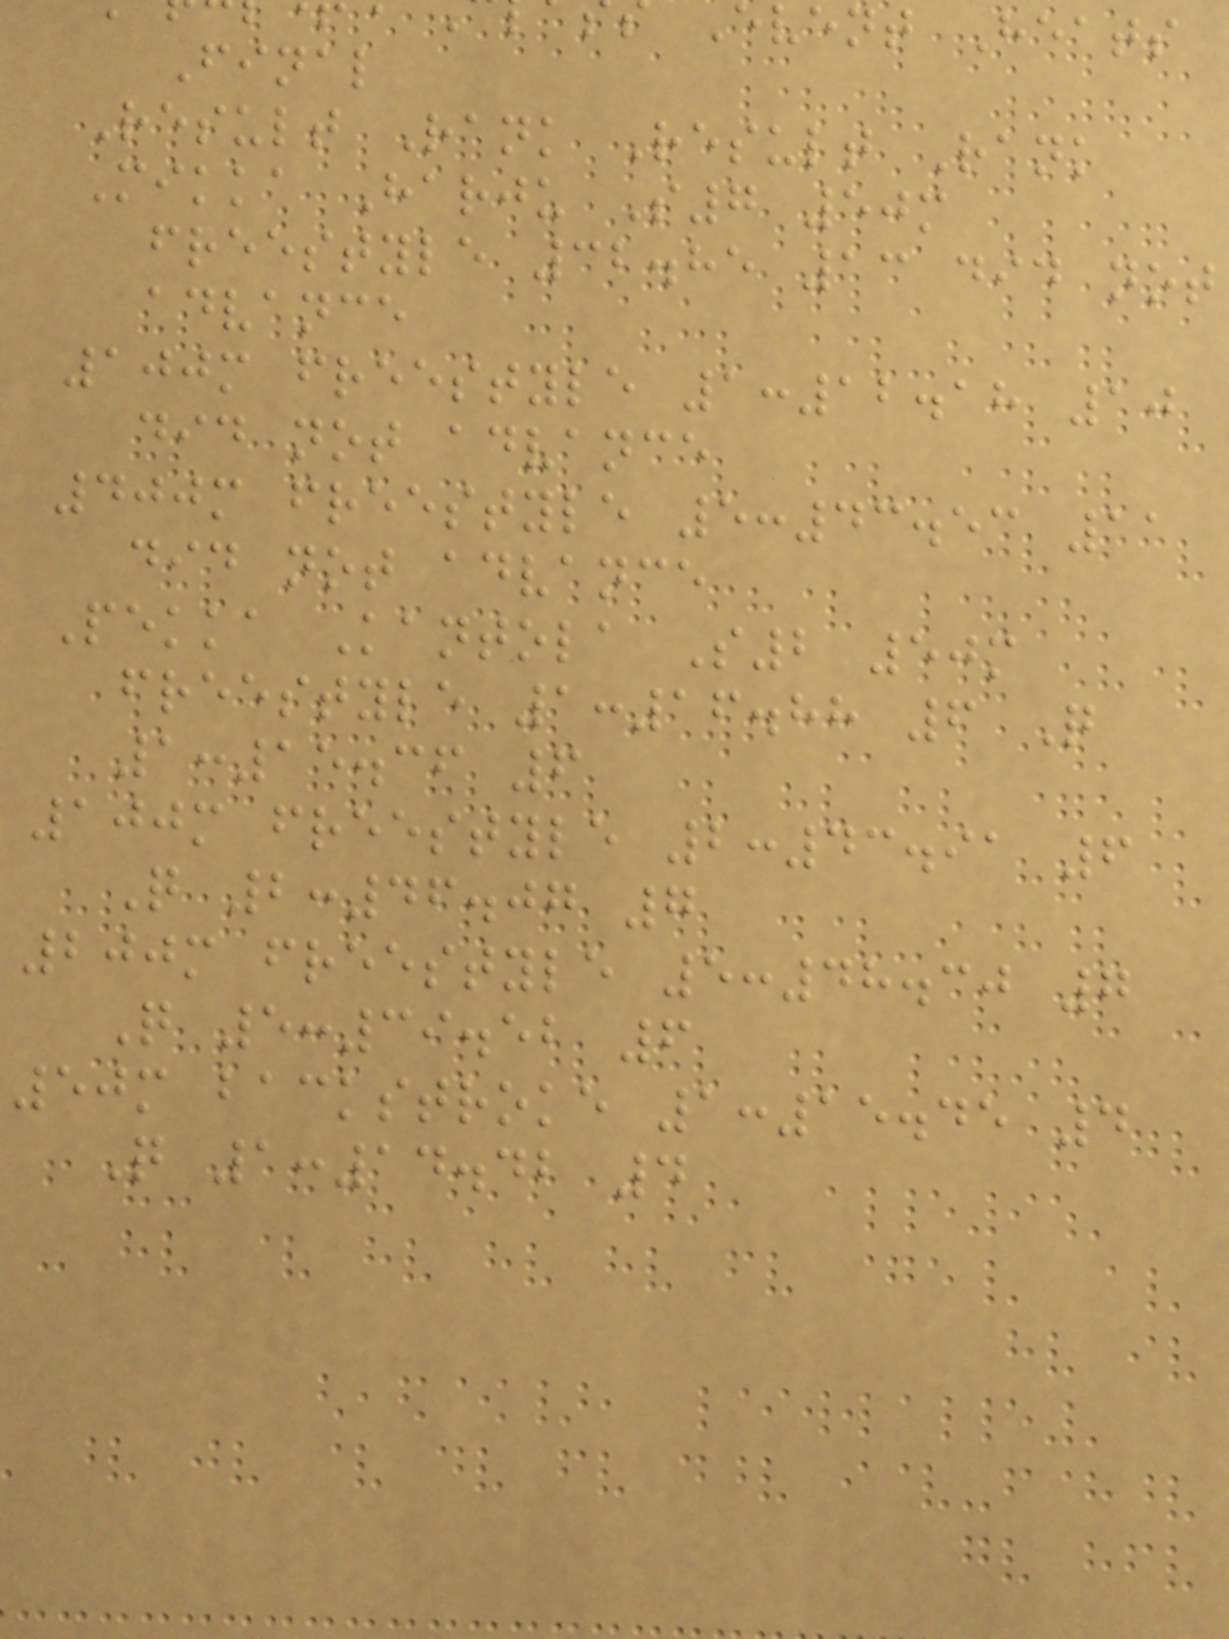event Heats
Final
Result Rank Result Rank
Mikka Harju S7 50m
freestyle 32.85 13 did not
advance
100m freestyle 1:12.18 10
did not advance
400m freestyle 5:43.53 11
did not advance
Pekka Kantola S2 50m
freestyle 1:16.88 6 Q
1:15.36 6
100m freestyle 2:43.91 6
Q 2:46.07 7
200m freestyle 5:48.30 7
Q 5:39.52 6
50m backstroke 1:15.45 4
Q 1:14.42 4
